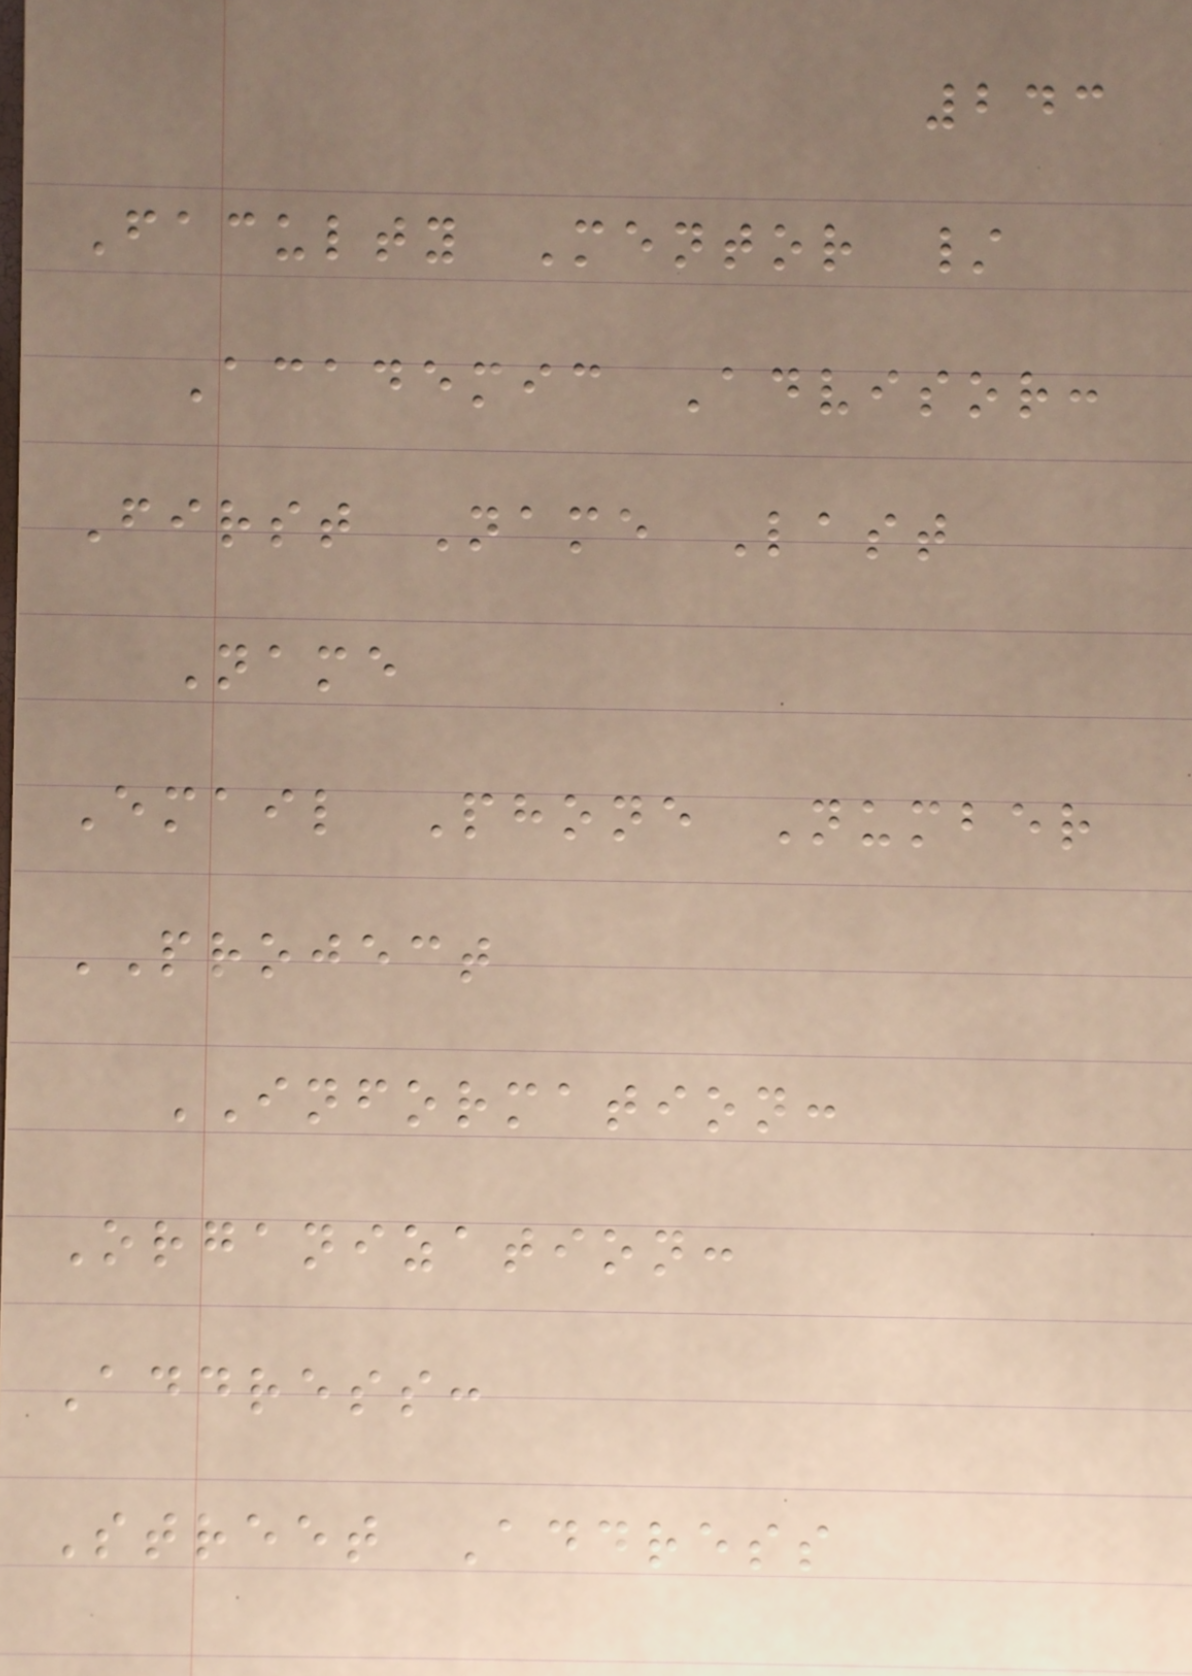243
Faculty Mentor /
Academic Advisor:
First Name Last
Name
Email Phone Number
PROJECT
INFORMATION:
Organization:
Address:
Street Address
